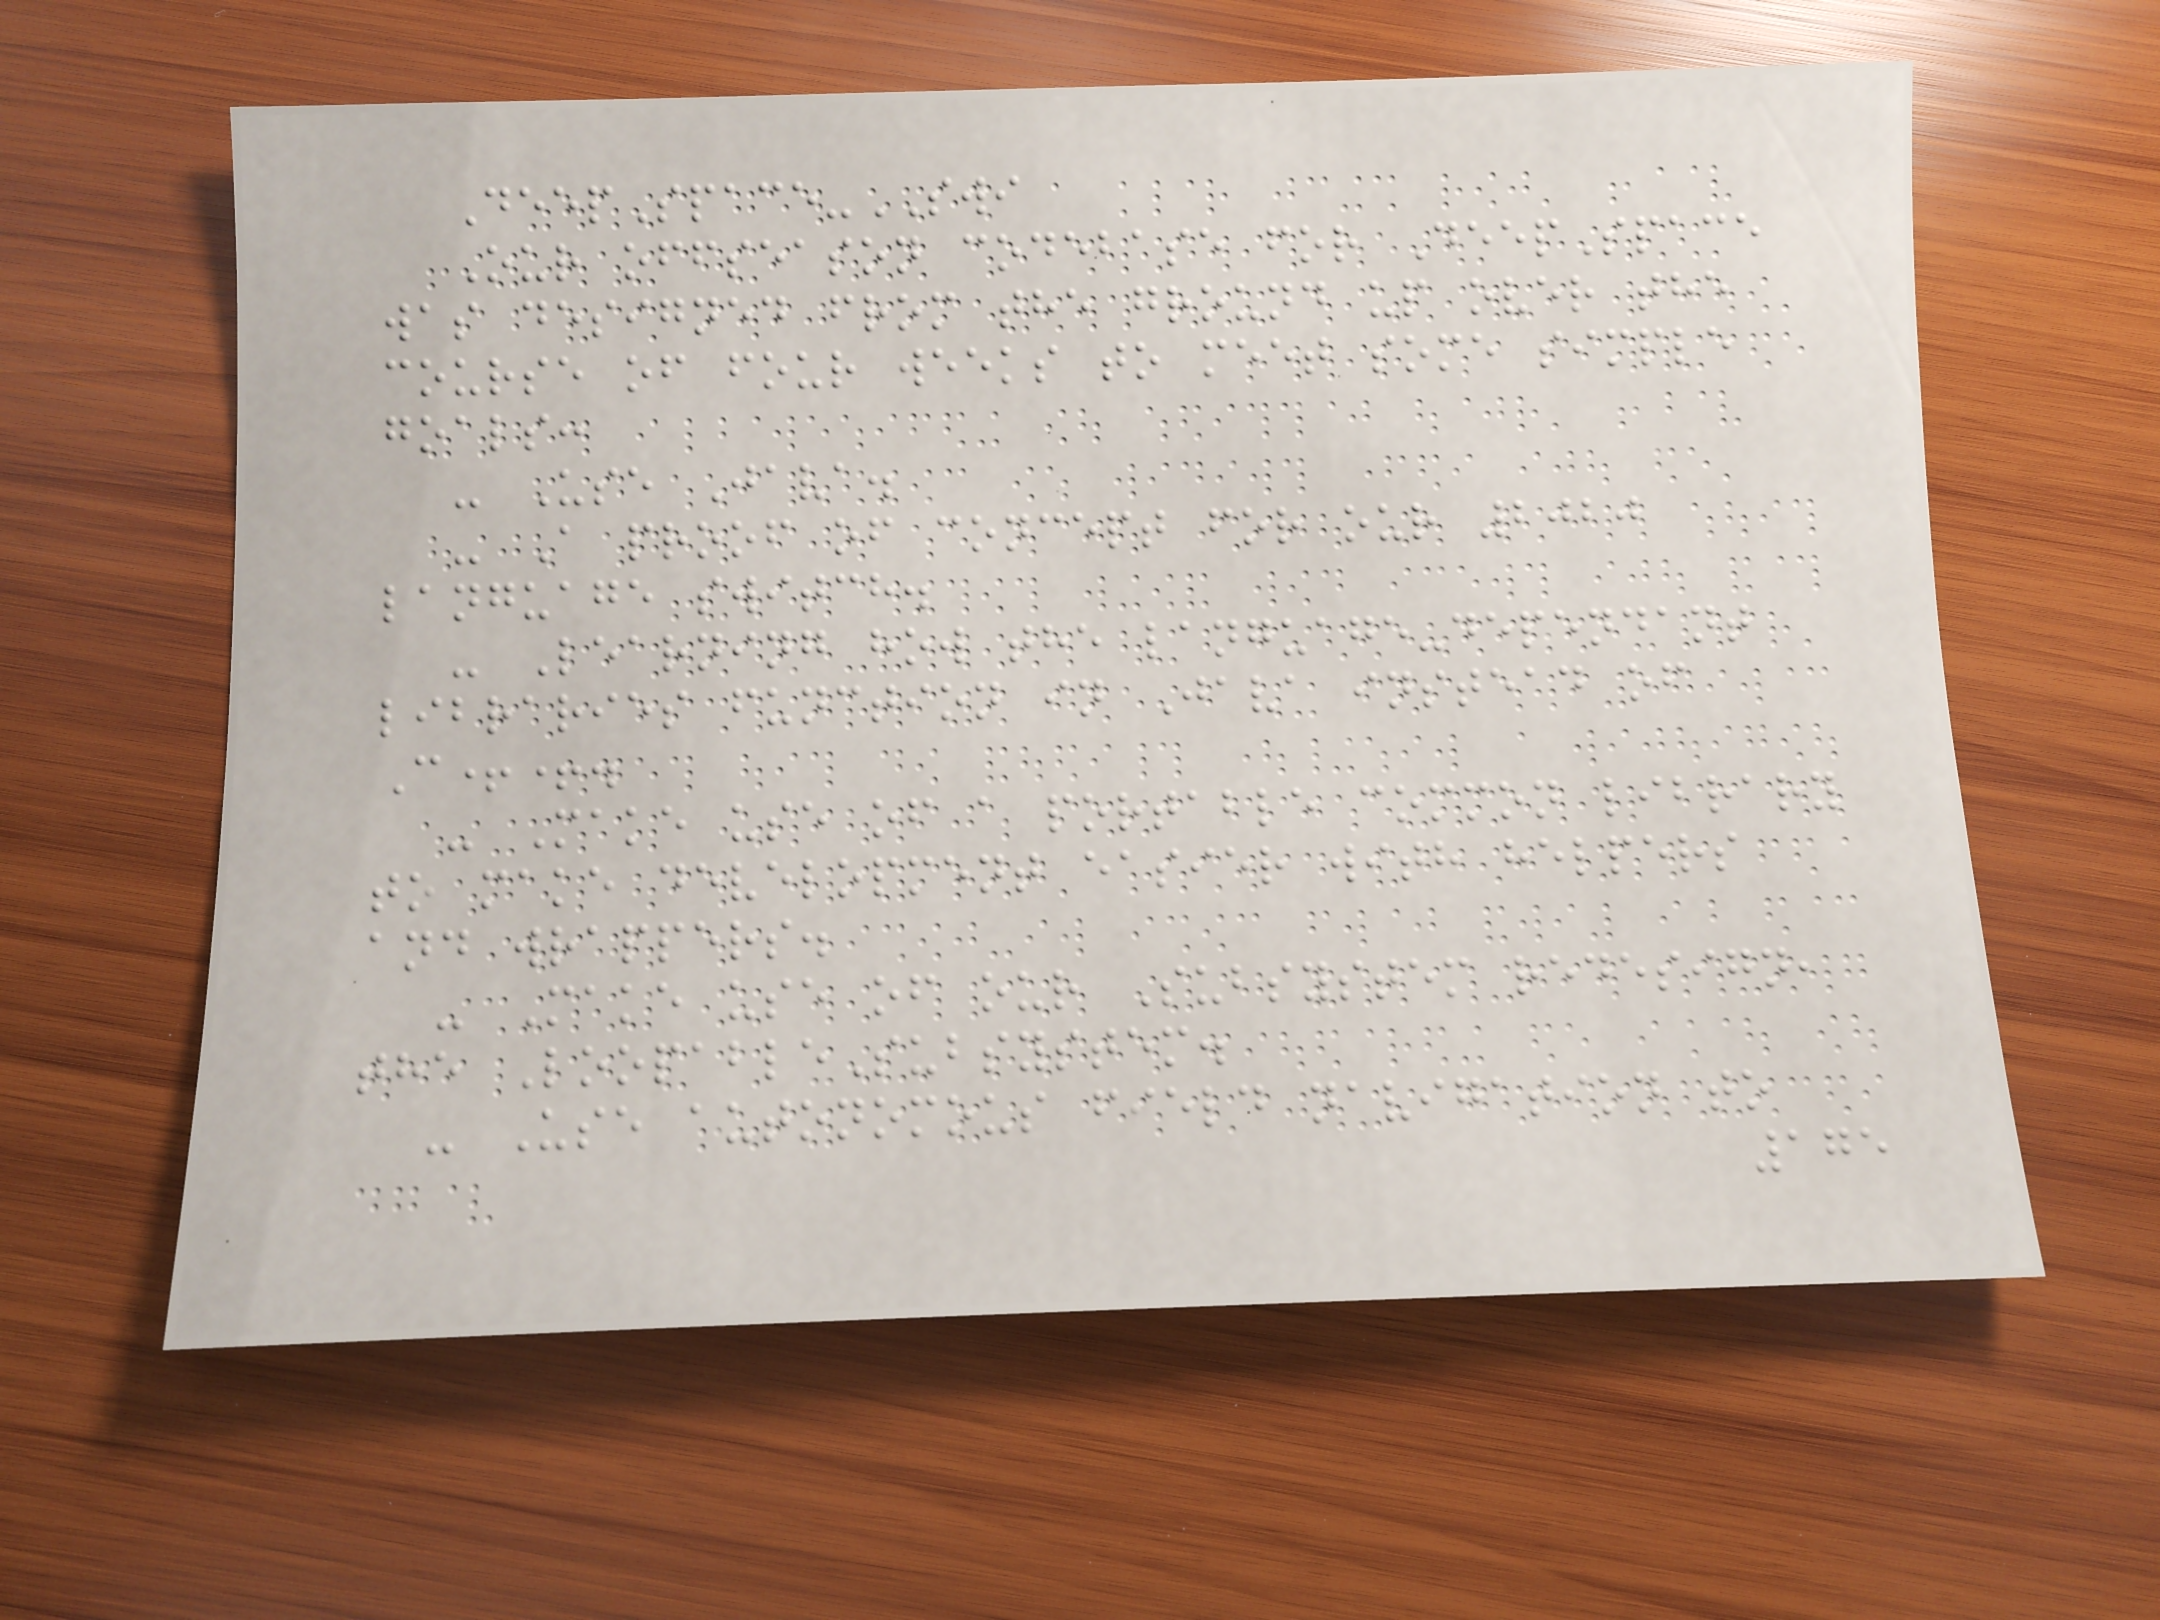DeepSpace-SWI
Our offseason codebase for DeepSpace
was designed from the ground up over the
course of four weeks to meet some simple
goals:
- Use Java.
- A proof of concept for our 2020
language switch.
- Learning how the language-dependant
libraries function in Java instead of
C++.
- Make use of a portable common library
to make development easier with helpers
and wrappers.
- Make use of our Subsystem redesign,
the LoopableSubsystem.
- Use autonomous field navigation to
175
